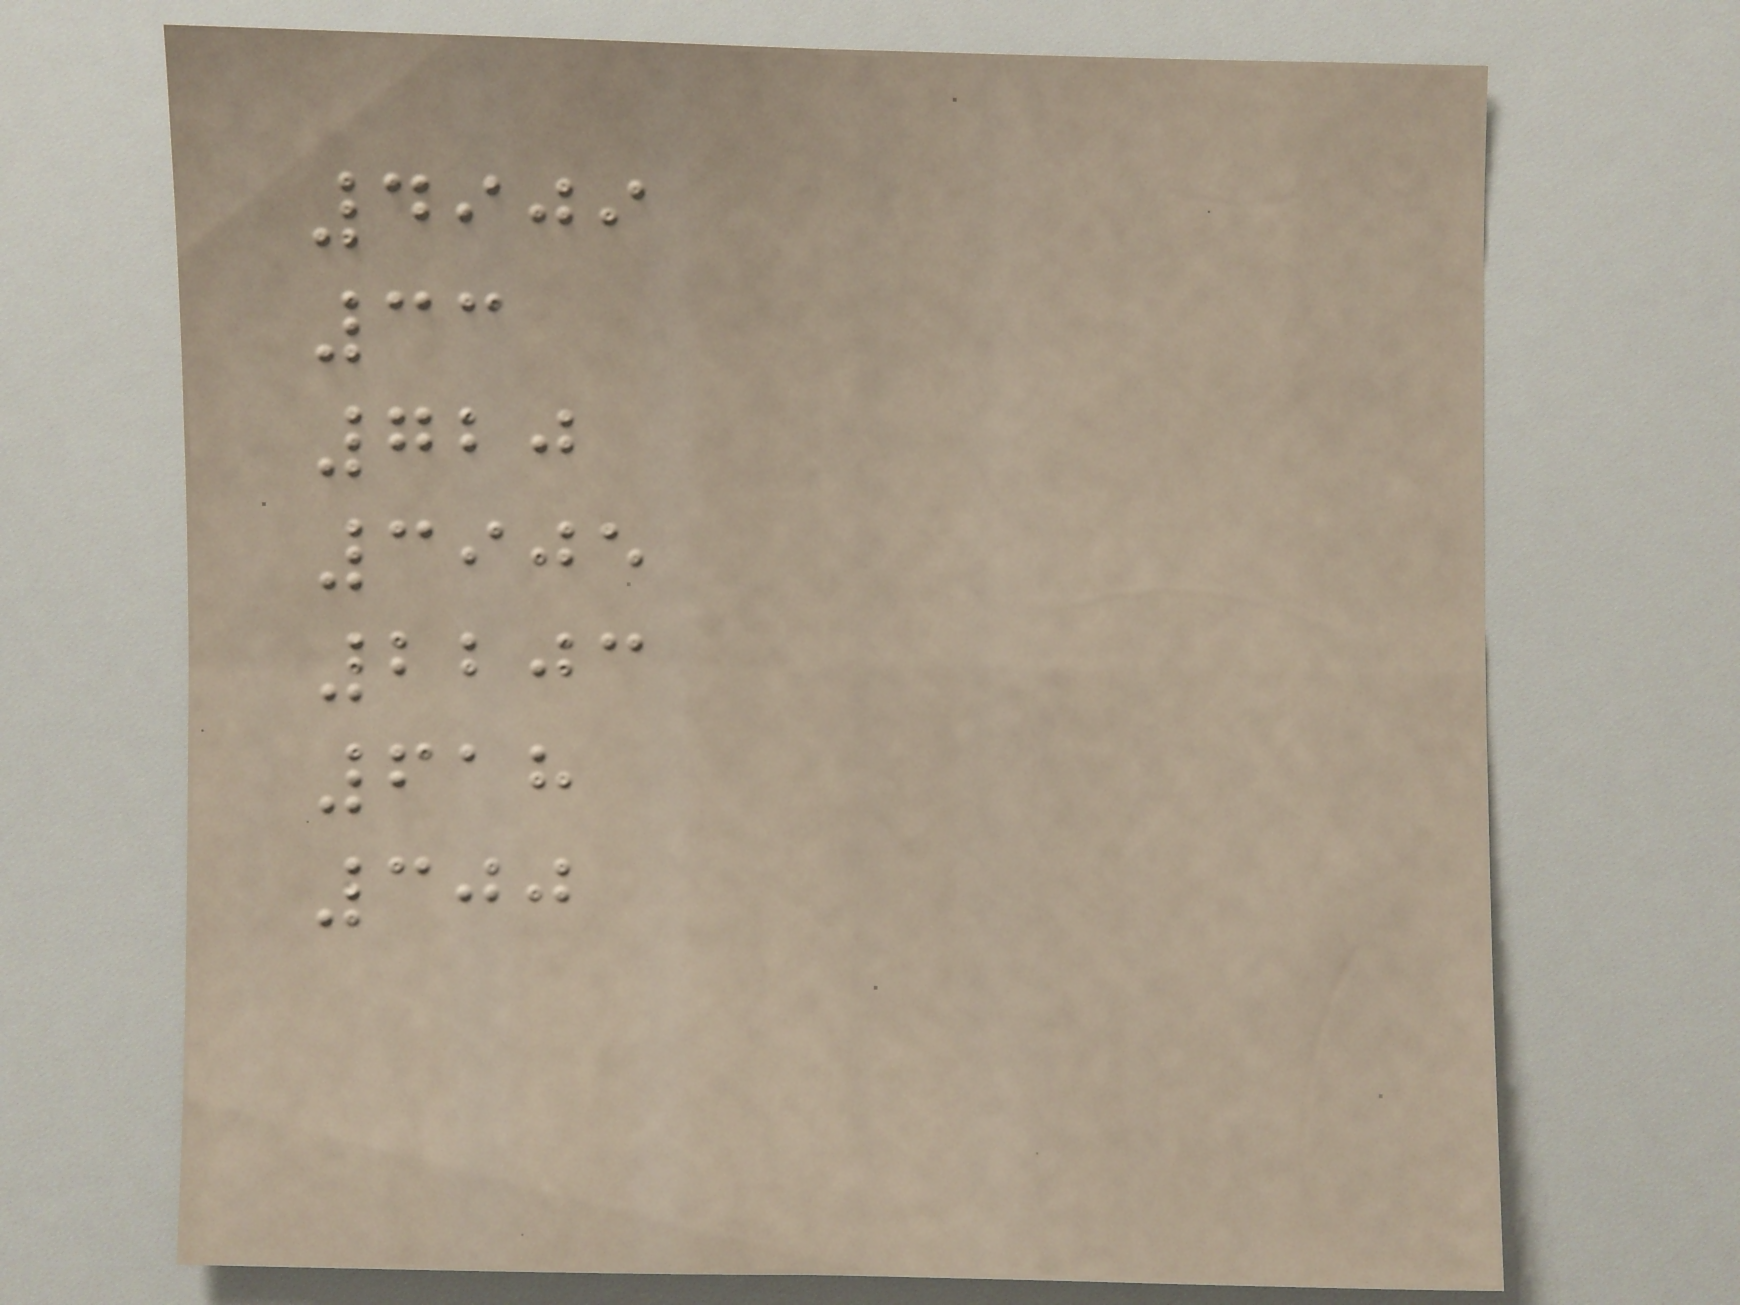4909
33
720
3905
2203
618
300
